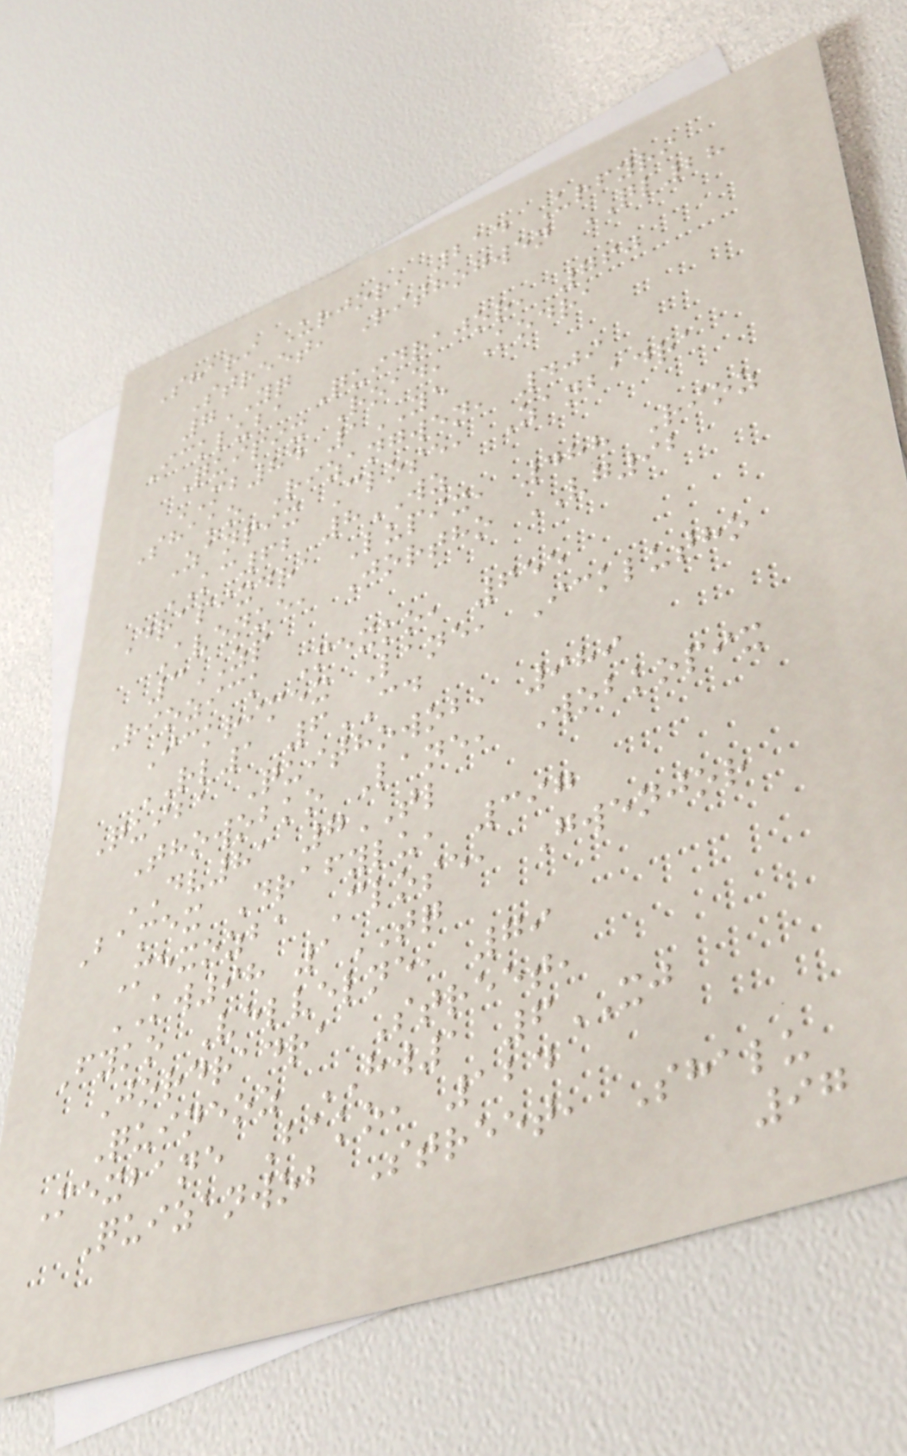Shari Urjor, 214 Urfyri
Street, Rithogwen QL28
7YQ
Ickluba Quidrajor, 760
Quipix Road, Kodra
MB84 1YE
Shako Rizangwen, 409
Zanpix Close, Zanbadra
KC62 8WZ
Drapixdra Lupix, 488 Rioz
Avenue, Jortho VG92
3ZP
Riozick Mexko, 655
Ickrimex Lane, Icklutho
RL1 6CD
Quiba Quithowob, 989
Thowobko Lane, Wobkopix
DV81 7TL
Bamex Drafylu, 397
Mexozba Close, Gwenjor
KW98 1TQ
Fyko Velvelne, 79
Jordradra Street,
Quineoz HW1 6XJ
Mexbane Bako, 124
Quizanwob Street, Shalu
97
